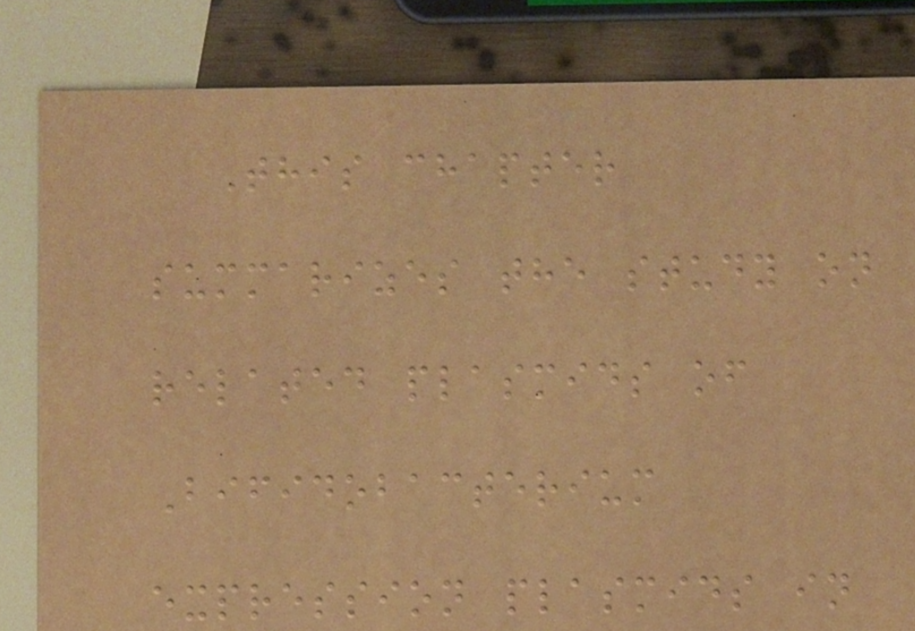This chapter
summarizes the study on
related plasmids of
Bifidobacterium
expression plasmids in
